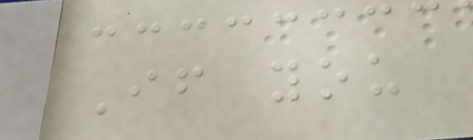If you
